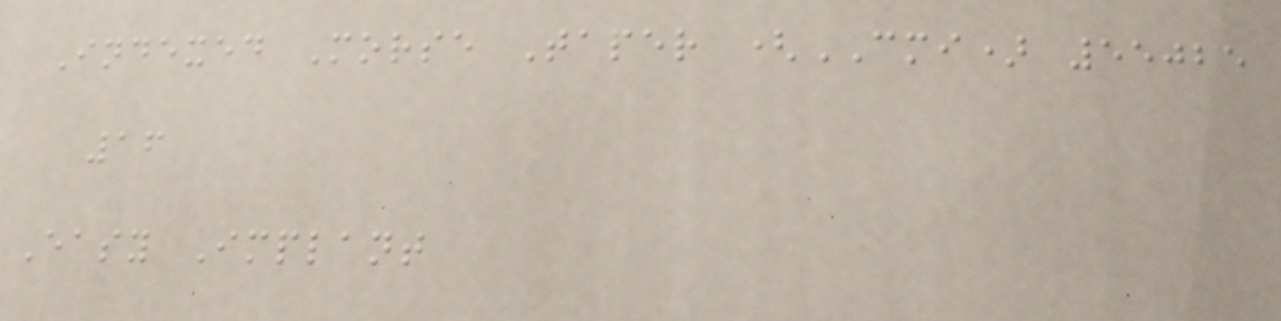Indexed Morse Taper (CMI) 55025
16
Easy Implant
